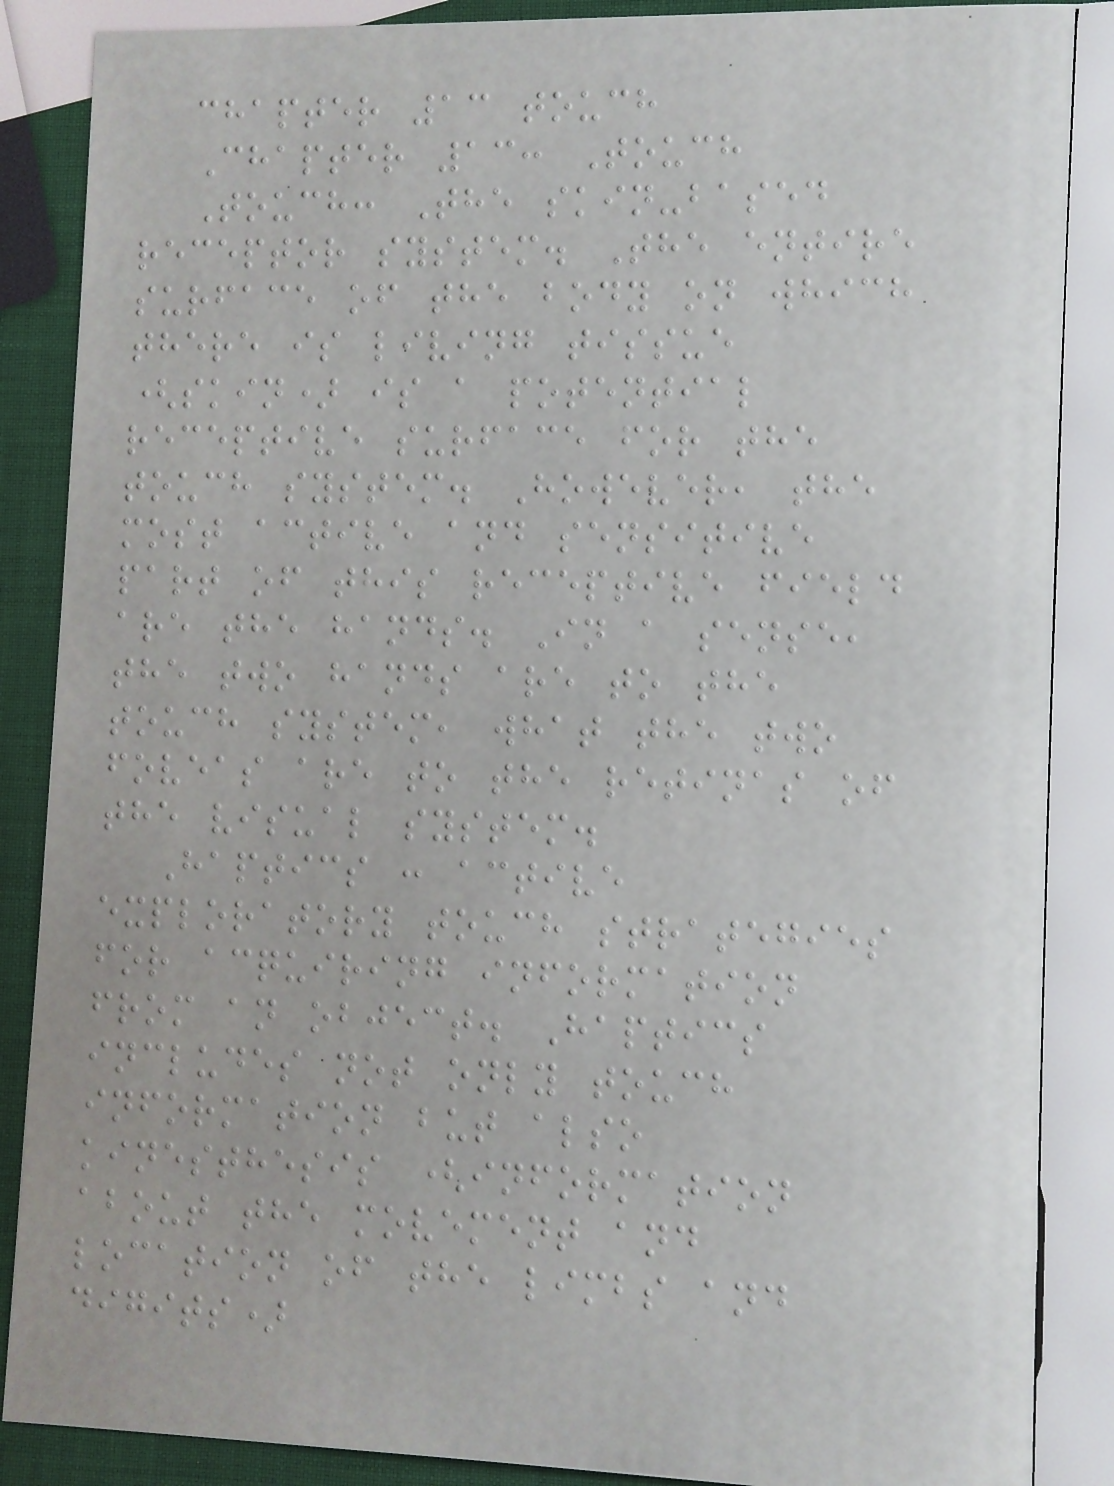chapter 13 touch
Chapter 13: Touch
Touch: The skin-based
receptor system. The entire
surface of the body on which
there is living tissue
(skin) is a potential
receptive surface for the
touch system. However, the
most active and sensitive
part of this receptive field
are the hands. In a sense,
the two hands are to the
touch system, what the two
foveas are to the retinas of
the visual system.
Haptics : active
exploratory touch strategies
for acquiring information
from an object. Haptics
includes not only touch
information but also
kinesthesis (information
about the movement and
location of the limbs and
digits)
